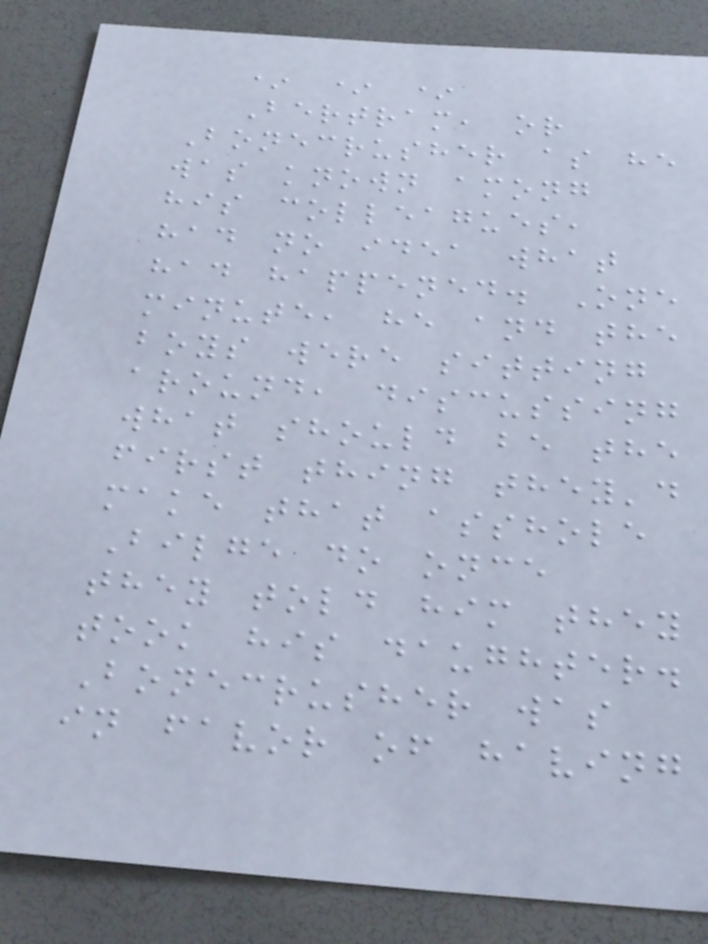* * *
Bertram, or
Bonecrusher as he
was known among
his colleagues,
had no idea what
had happened. One
minute, he and the
boys were sitting
around, discussing
what should be the
first thing they'd
make that asshole
Bilge do once
they told him they
took his daughter.
Bonecrusher was
in favor of having
